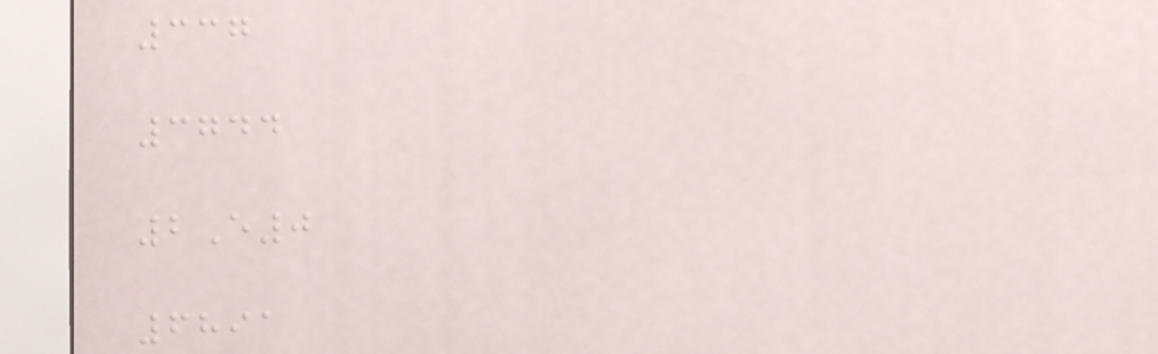337
3744
2E0
6891
